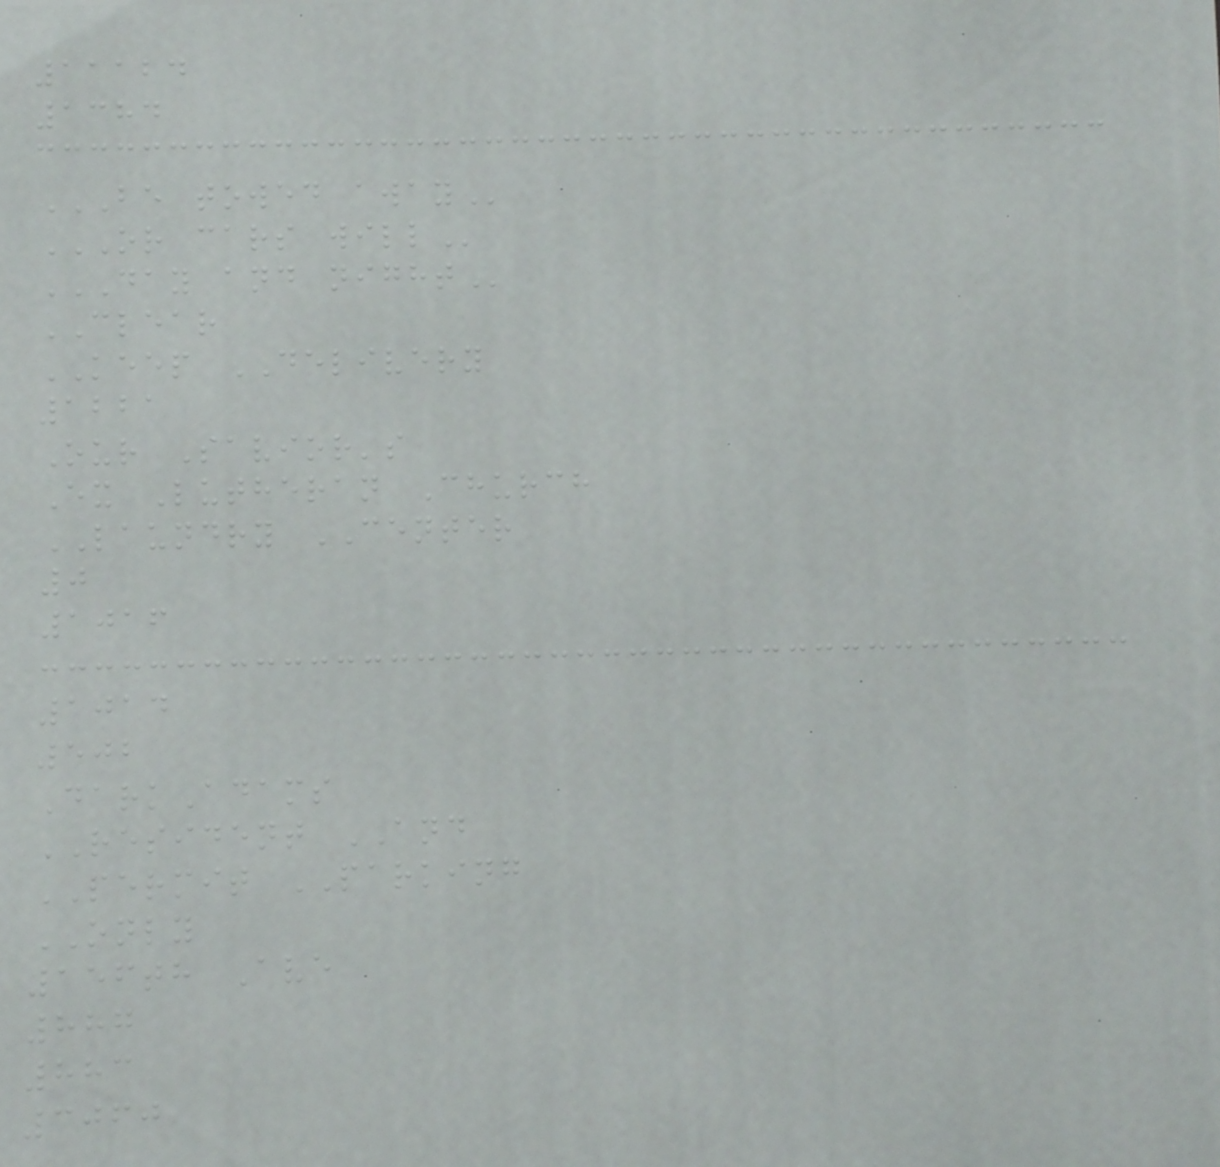11124
1384
BE TOWED AWAY
OR CARS WILL
DAY AND NIGHT
CLEAR
KEEP DELIVERY
1221
Our Savior's
Ex Lutheran Church
LAUNDRY CENTER
0
1016
1014
502
DarkAdams
RESIDENT AND
PERMIT PARKING
ONLY
156th Ave
887
883
3060
